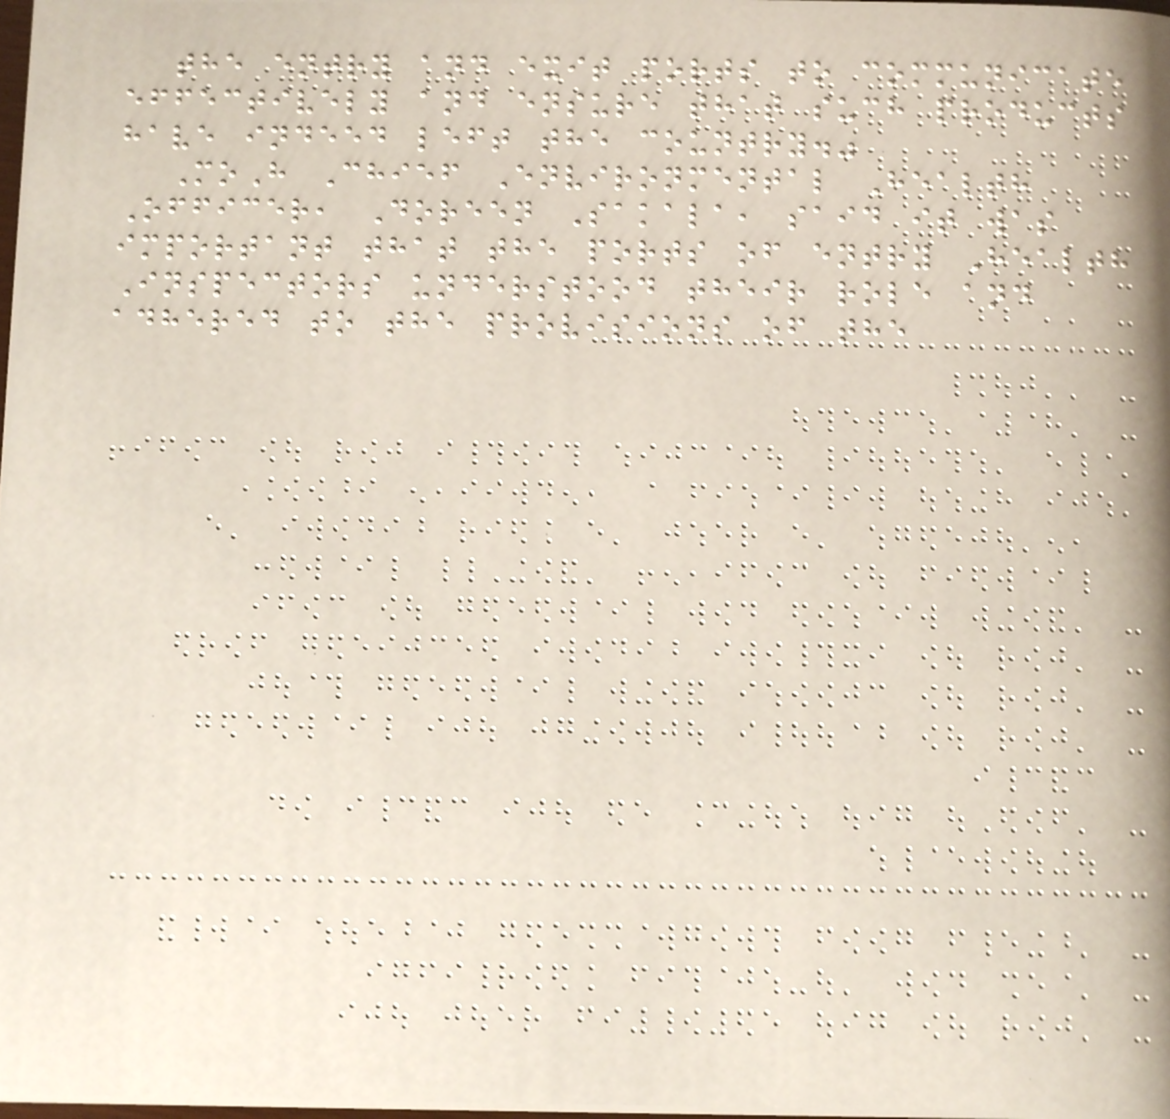the entry and exit ports to communicate
effectively and ensure that such products
have indeed left the country."
MoH Chief Environmental Health
Officer, Doreen Sakala, said it was
important that the ports of entry Health
Inspectors understood their role and
adhered to the provisions of the
